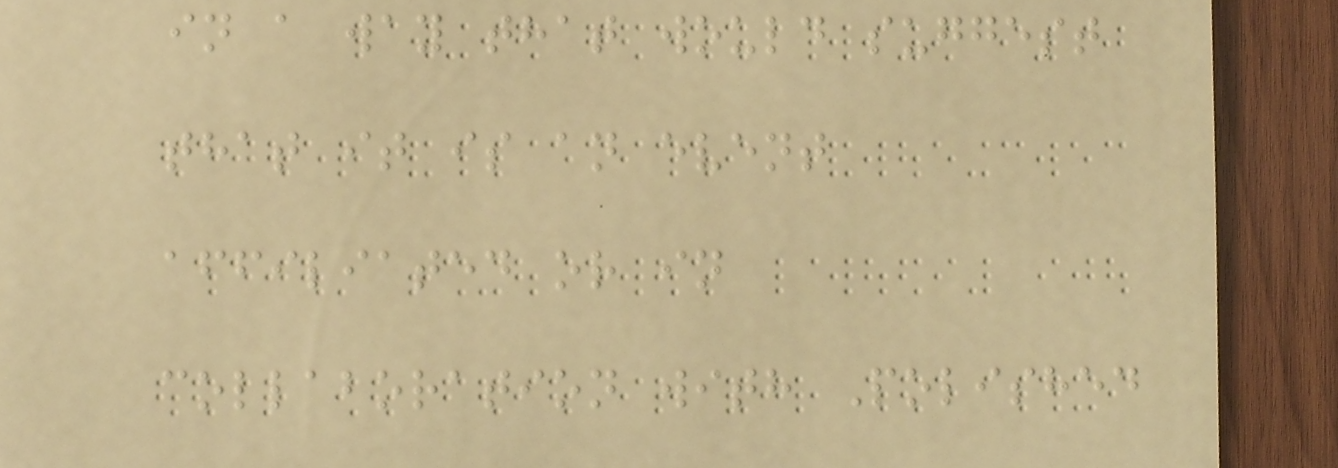in a way that would suggest
that it is an event
affiliated or in
collaboration with Polished
